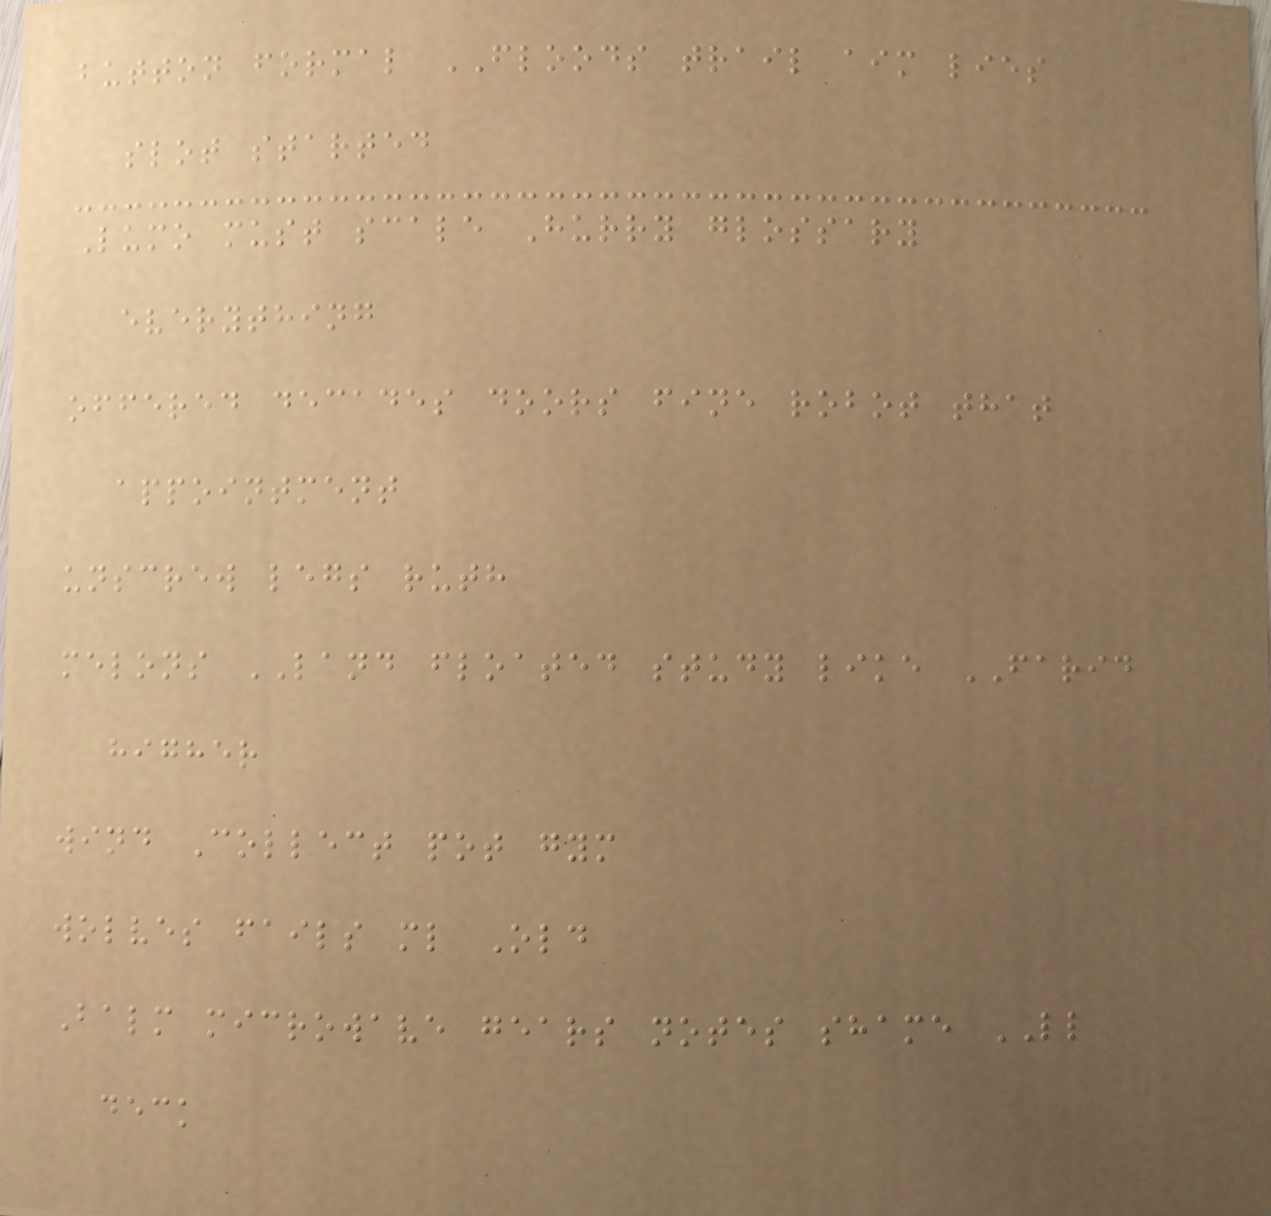button formal FLOODS trail aim lies
slot started
Lumo must scale Hurry glossary
everything
offered decades doors fine robot that
appointment
unscrew legs ruth
melons LAND floated study like FARID
higher
wind Collect pot gym
wolves fails ml Old
Balm microwave gears notes shame LL
deck
